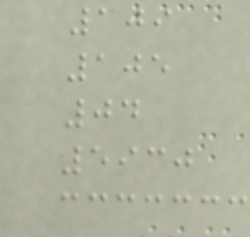109
105
04
5930
